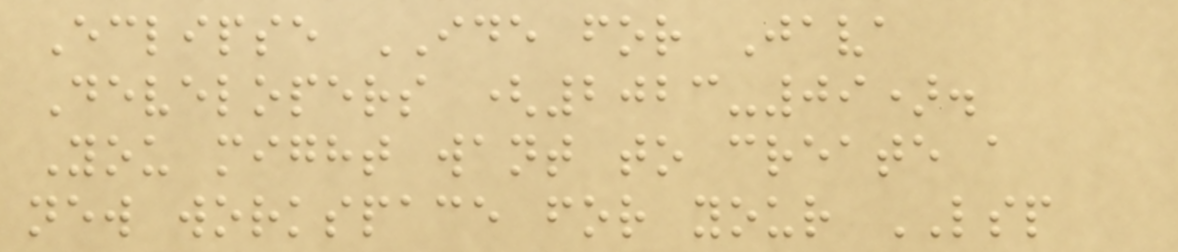Eclipse IDE for Java
Developers (2023-09).
You might want to create a
new workspace for your LSP
